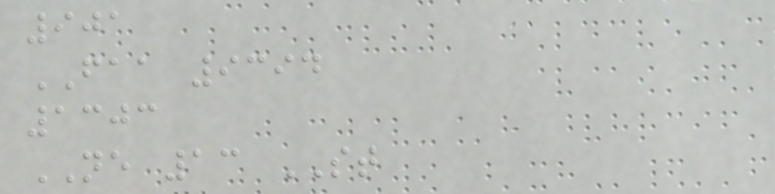901
FAA 9394
1303
NE 13 ST
